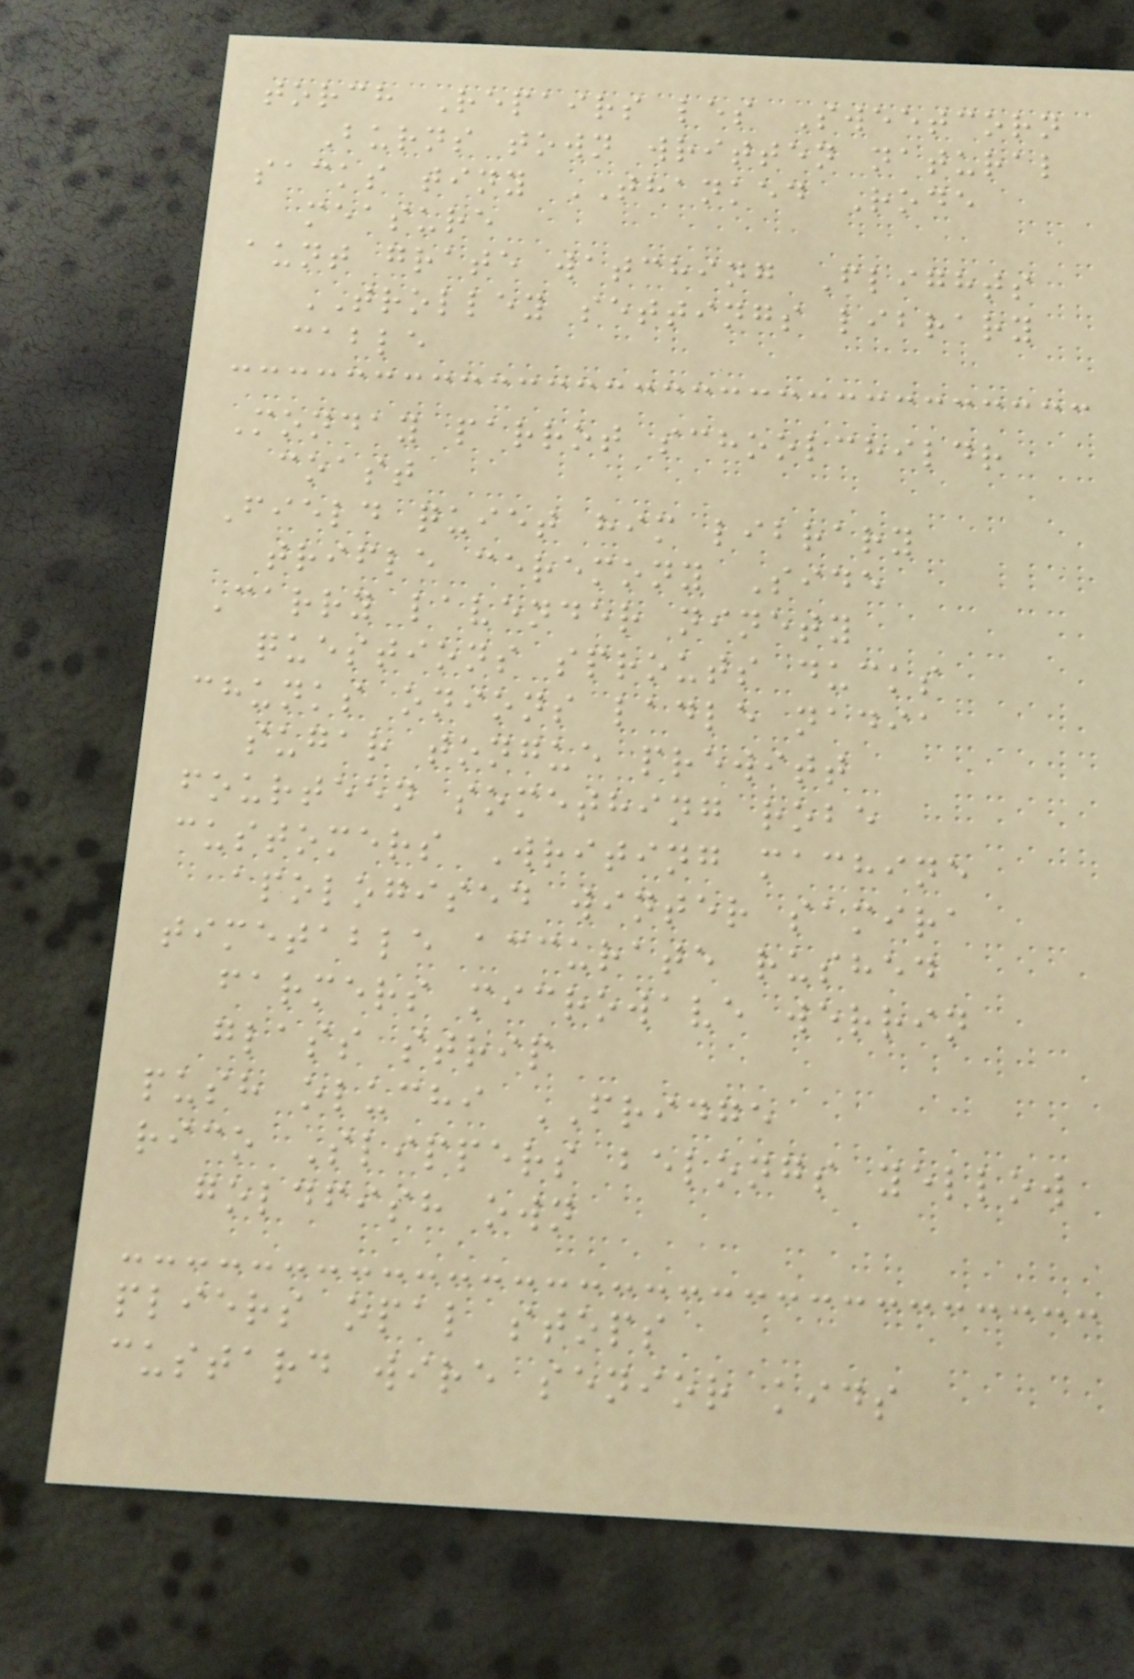torch Repairs les Sweetcorn
Burns town written natural
sacks tiny THANKED Rode
measure
aunt grate watching Flights
TROLLEY settings library
cable
Monday parrot schoolchildr
coast
Field quiet him library
trifle ceremony Side
Carry lavender ninety
questions sprouts ducks
chunks onions ladle nadia
sugar tongue prewitt
fourteen something robe
customers Writing machine
apologised winter samira
timetable accurate rushed
farmers microwave werrin
glass strip
push oluchi FRIDGE
rico Slippers belongs yellow
goldfish own
pliers opal stops
custard wire senior kids
